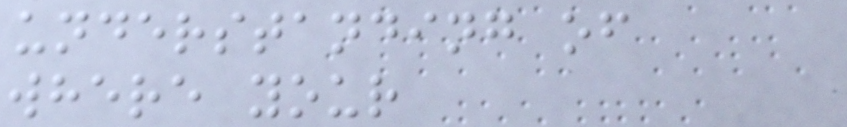understanding of
where your
